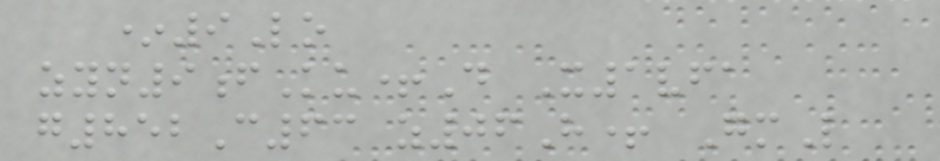*9Lo
zyn9fKu+D X1vfa
g852C63 z06H+ GmL
